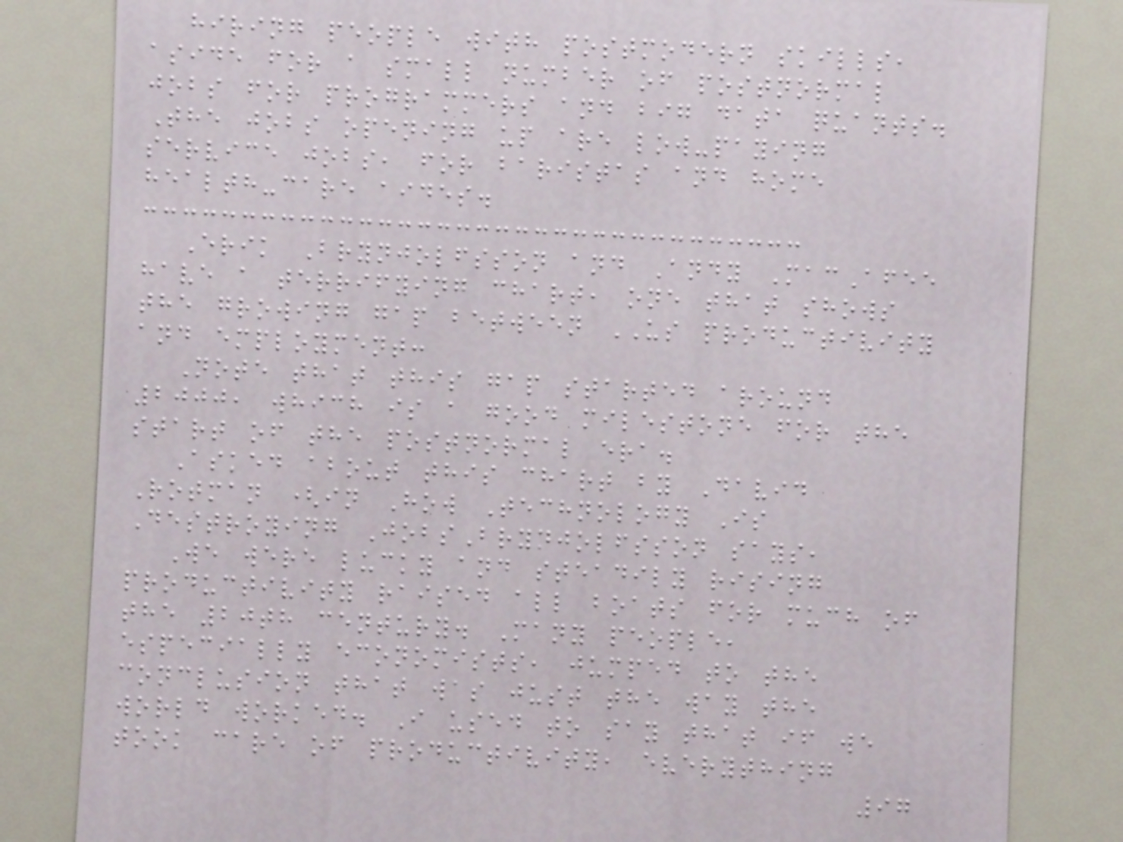hiring people with postmodern skills,
aside for a small number of postnormal
jobs for programmers and big data quants.
The jobs opening up are low-paying
service jobs, for baristas and home
health-care aides.
Erik Brynjolfsson and Andy MacAfee
have a terrifying chart, one that shows
the growing gap between US productivity
and employment:
Note that this gap started around
2000, which is a good milestone for the
start of the postnormal era.
Asked about this chart by David
Rotman (in How Technology Is
Destroying JobsBrynjolfsson says,
We were lucky and steadily rising
productivity raised all boats for much of
the 20th century. Many people,
especially economists, jumped to the
conclusion that was just the way the
world worked. I used to say that if we
took care of productivity, everything
97
